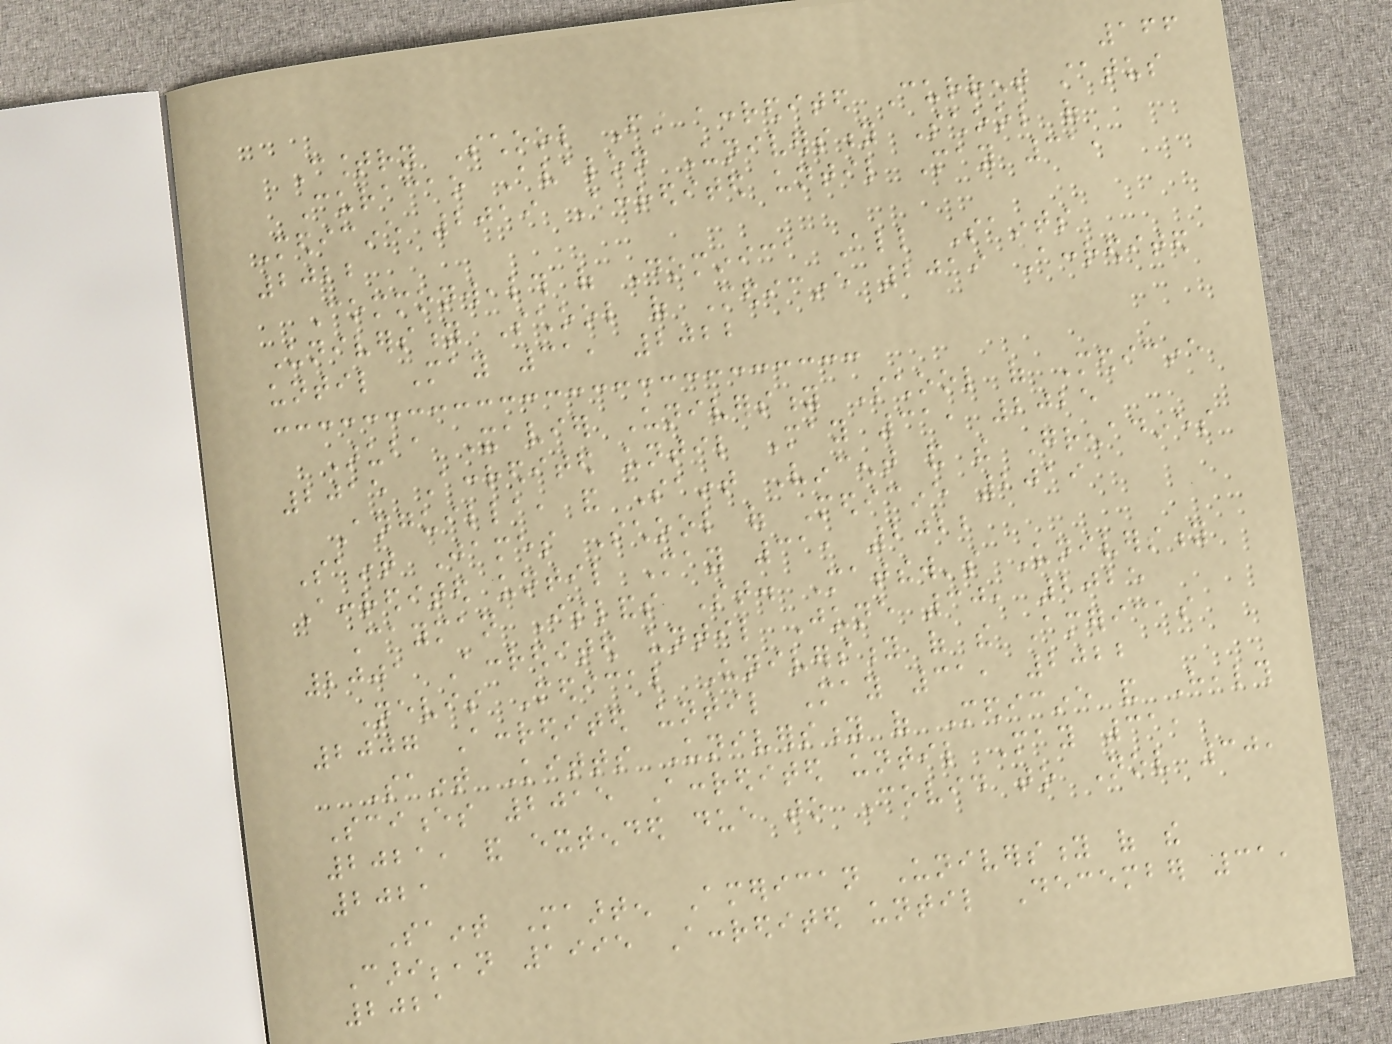166
Country School First accredited Current status
Curacao Avalon University School of
Medicine 2019 Accredited until May 31,
2022
Commonwealth of Dominica All Saints
University School of Medicine 2019 Accredited
until May 31, 2022
Aruba Xavier University School of Medicine
2015 Accredited until May 31, 2025
Anguilla, and Saint Vincent and the Grenadines
Saint James School of Medicine 2019
Accredited until May 31, 2022
Cayman Islands St. Matthew's University
2001 Accredited until June 30, 2025
Nevis Medical University of the Americas
2007 Accredited until May 31, 2022
Saint Kitts University of Medicine and Health
Sciences 2015 Accredited until May 31,
2021, and extended due to Covid to Nov 30,
2021
Saint Maarten American University of the
Caribbean 1995 Accredited until December 31,
2021
